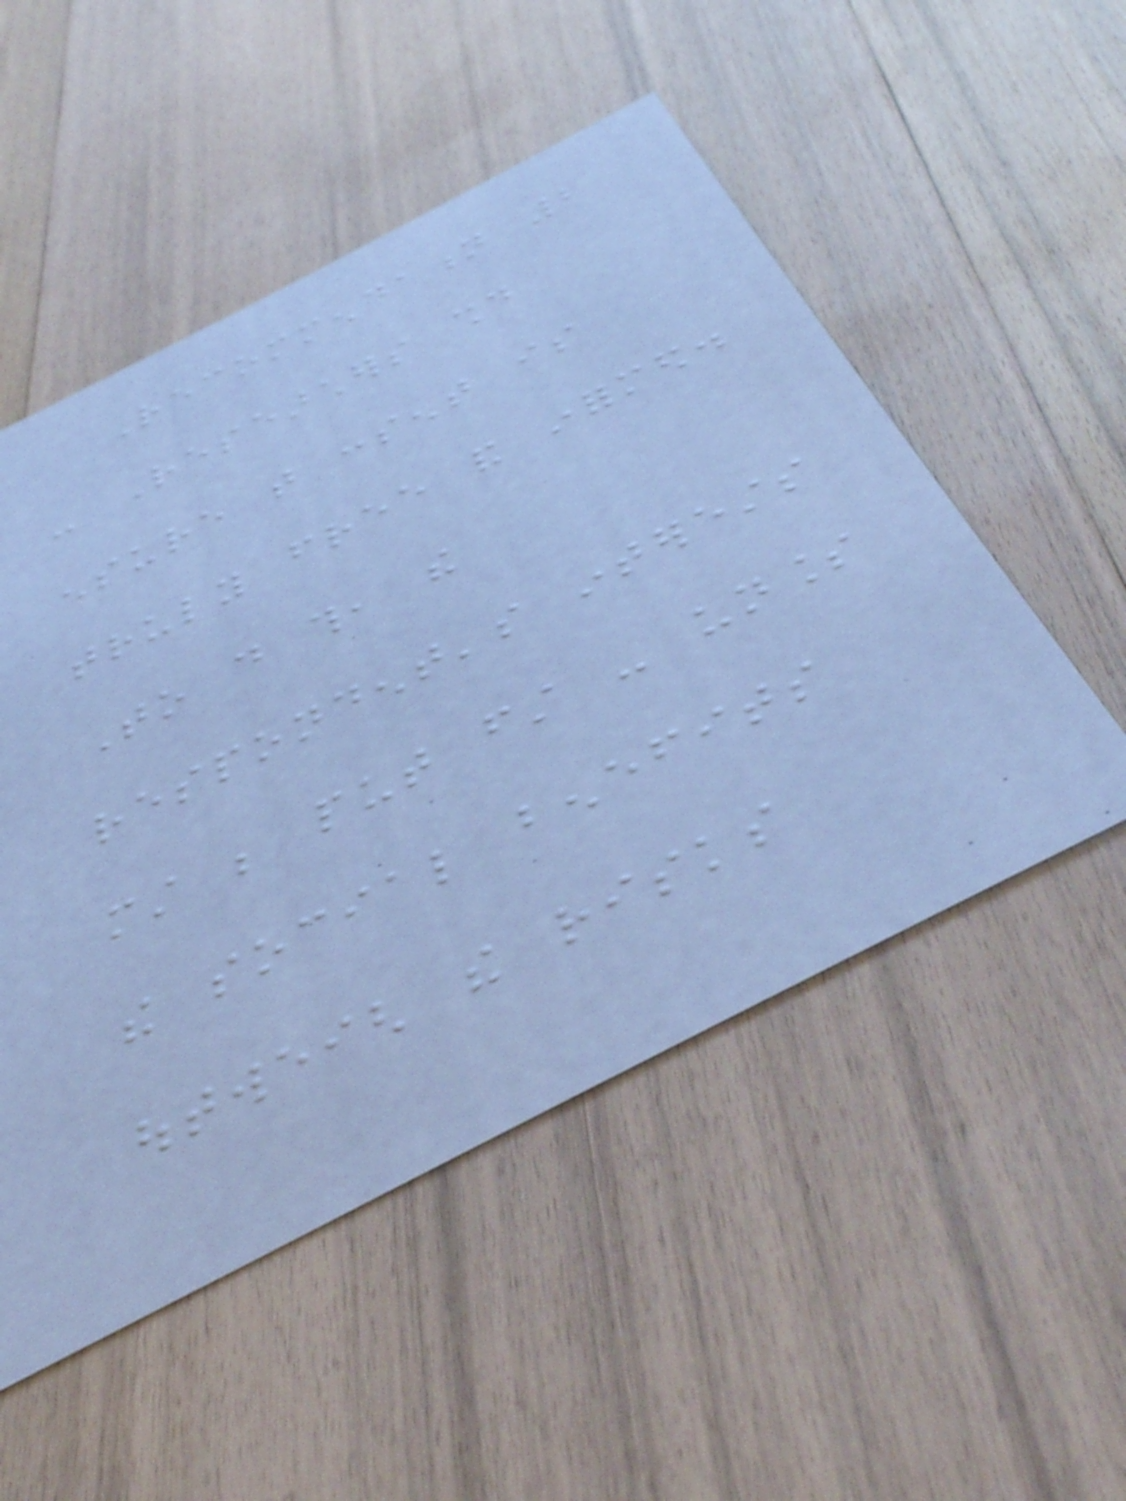Recommendation 2
- Researchers should
ensure that consent is
truly free and informed.
To do this, the
respondent's interests
must be put first - unless
the social benefits
outweigh the risks
